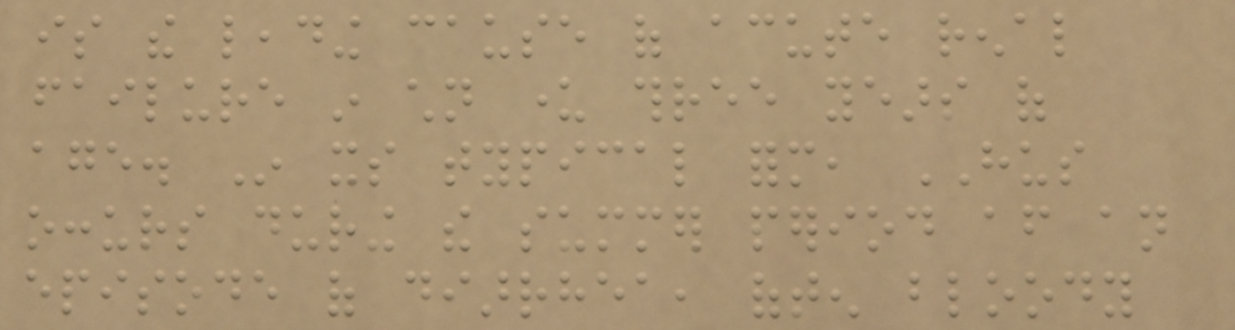is the leading cause of acute renal
failure in children under three years of
age. In its typical form, HUS
occurs during the summer period after an
episode of diarrhea, often bloody
